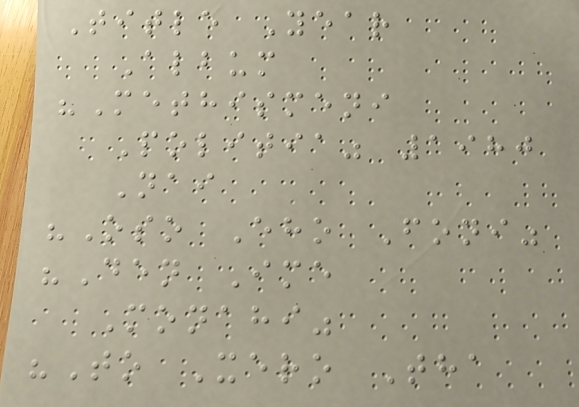Title Year
Album
"Methismeni
Politia" 1980
Nai
"Oso Eho Foni"
"Den Ime
Monahi"
"To Xero Tha
